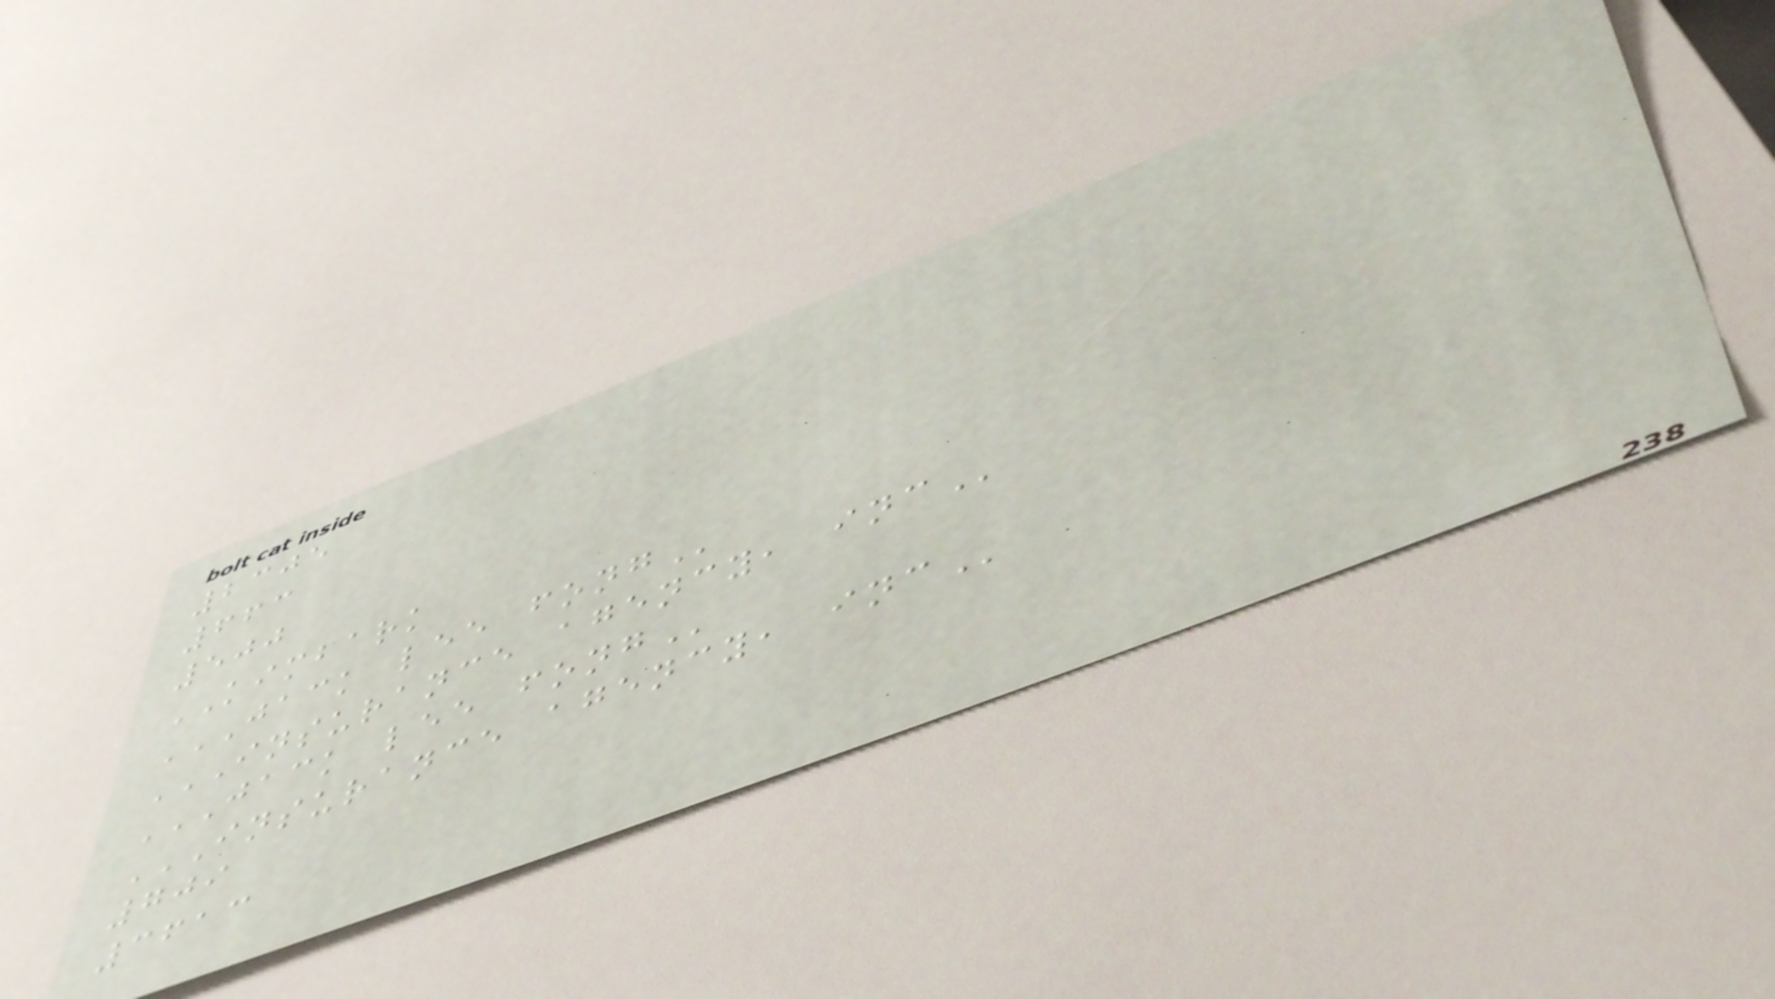2305
663
500
KIMBARK
JACK LEE FONG
INSURANCE AGENCY, INC
JACK LEE FONG
INSURANCE AGENCY, INC
709
3613
